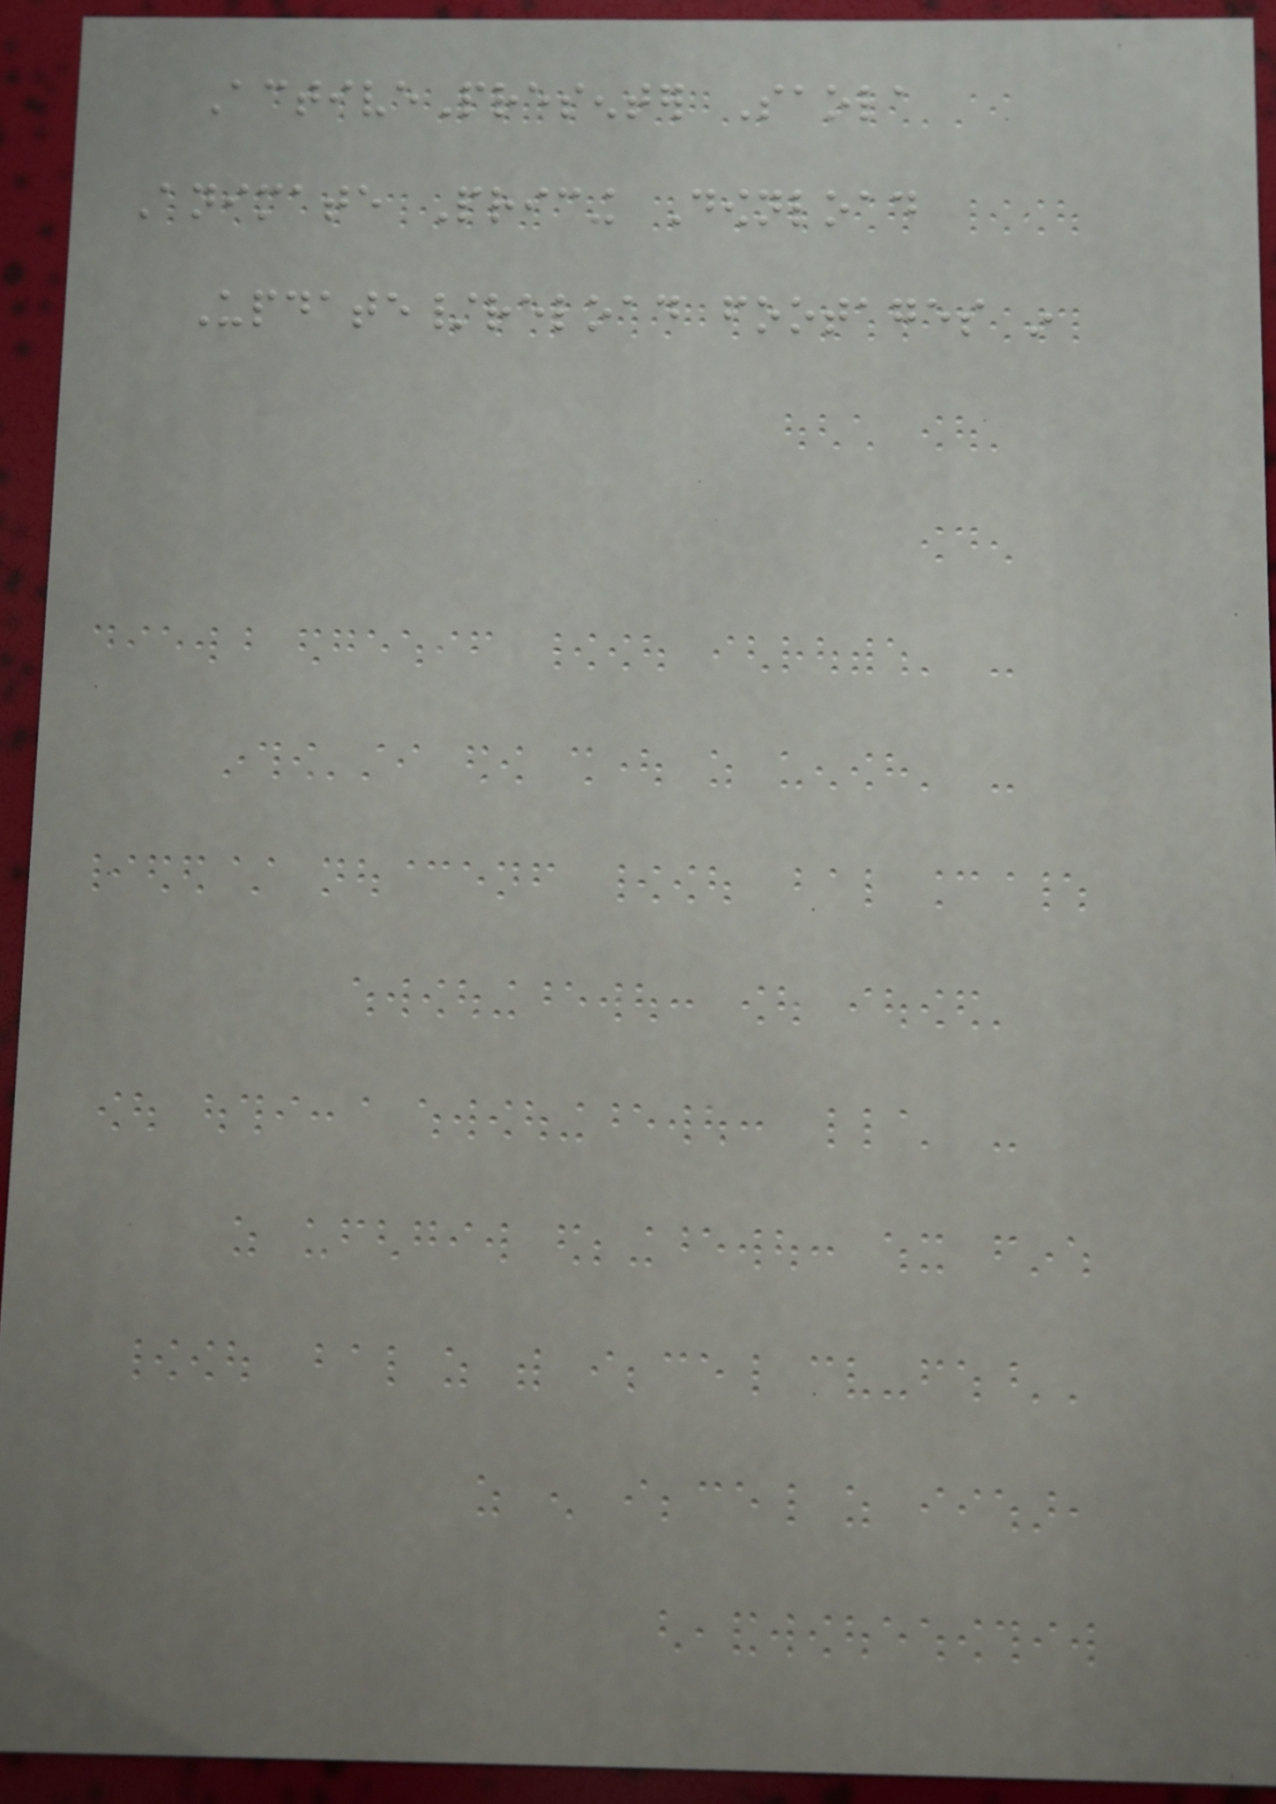ActivePresenter Saola
Animate Pricing Download
Update/reload footages in
